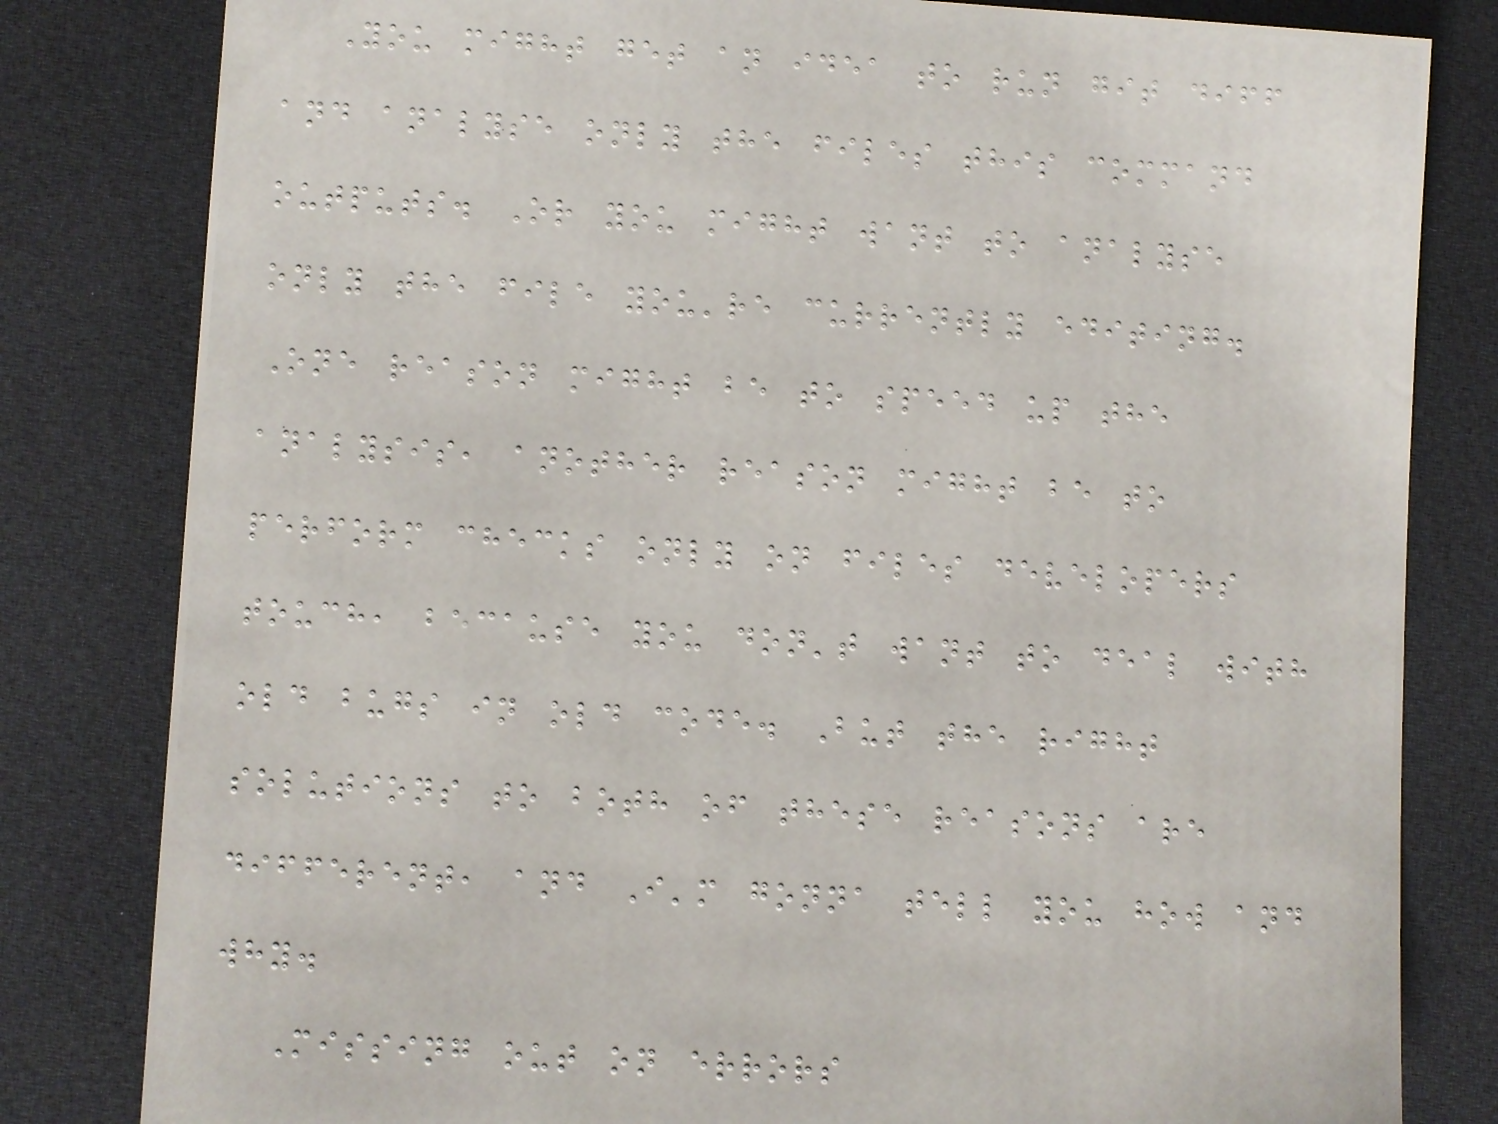You might get an idea to run git diff
and analyse only the files this command
outputs. Or you might want to analyse
only the file you're currently editing.
One reason might be to speed up the
analysis, another reason might be to
perform checks only on files developers
touch, because you don't want to deal with
old bugs in old code. But the right
solutions to both of these reasons are
different, and I'm gonna tell you how and
why.
Missing out on errors
